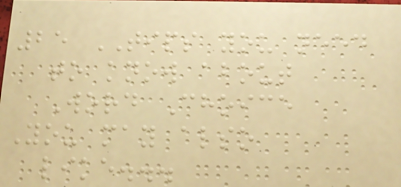25 TIPS you need
to know about
Word Choice
You may also
like...
